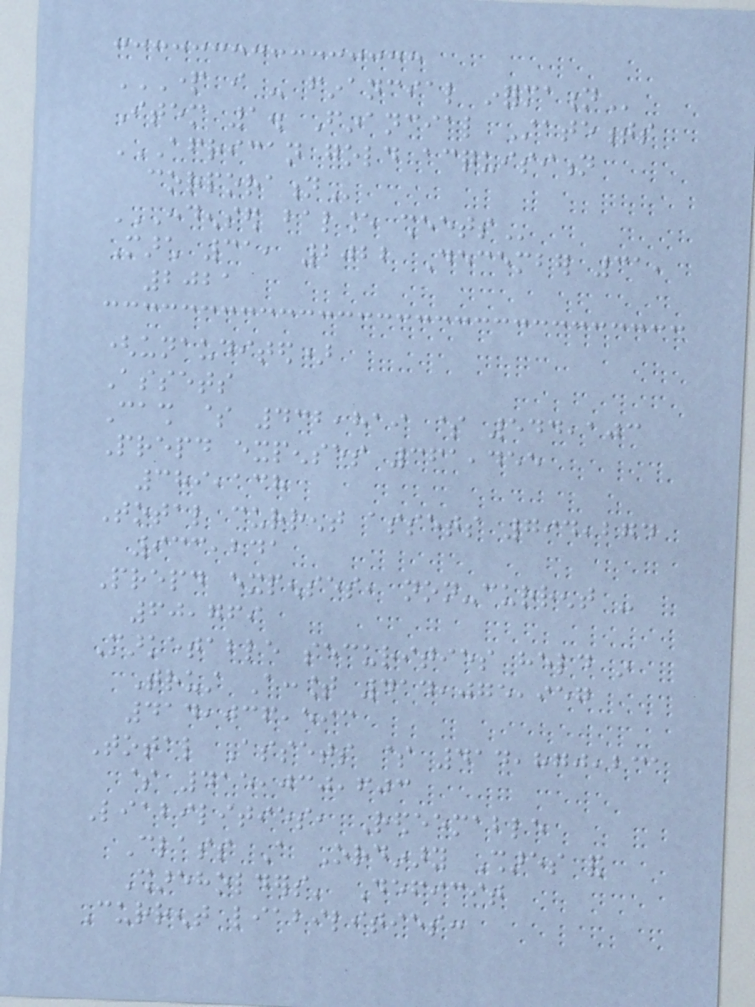PART I - FINANCIAL INFORMATION
Item 1. Financial Statements
AFRICAN GOLD ACQUISITION
CORPORATION
CONDENSED BALANCE SHEETS
March 31, 2022 December 31,
2021
(unaudited)
Assets
Cash $ 432,819 $ 544,103
Prepaid expenses 361,455
389,138
Total current assets 794,274
933,241
Prepaid expenses, non-current -
60,769
Marketable securities held in
Trust Account 414,075,957
414,036,593
Total Assets $ 414,870,231
$ 415,030,603
Liabilities, Redeemable
Class A Ordinary Shares and
Shareholders' Deficit
Current liabilities:
